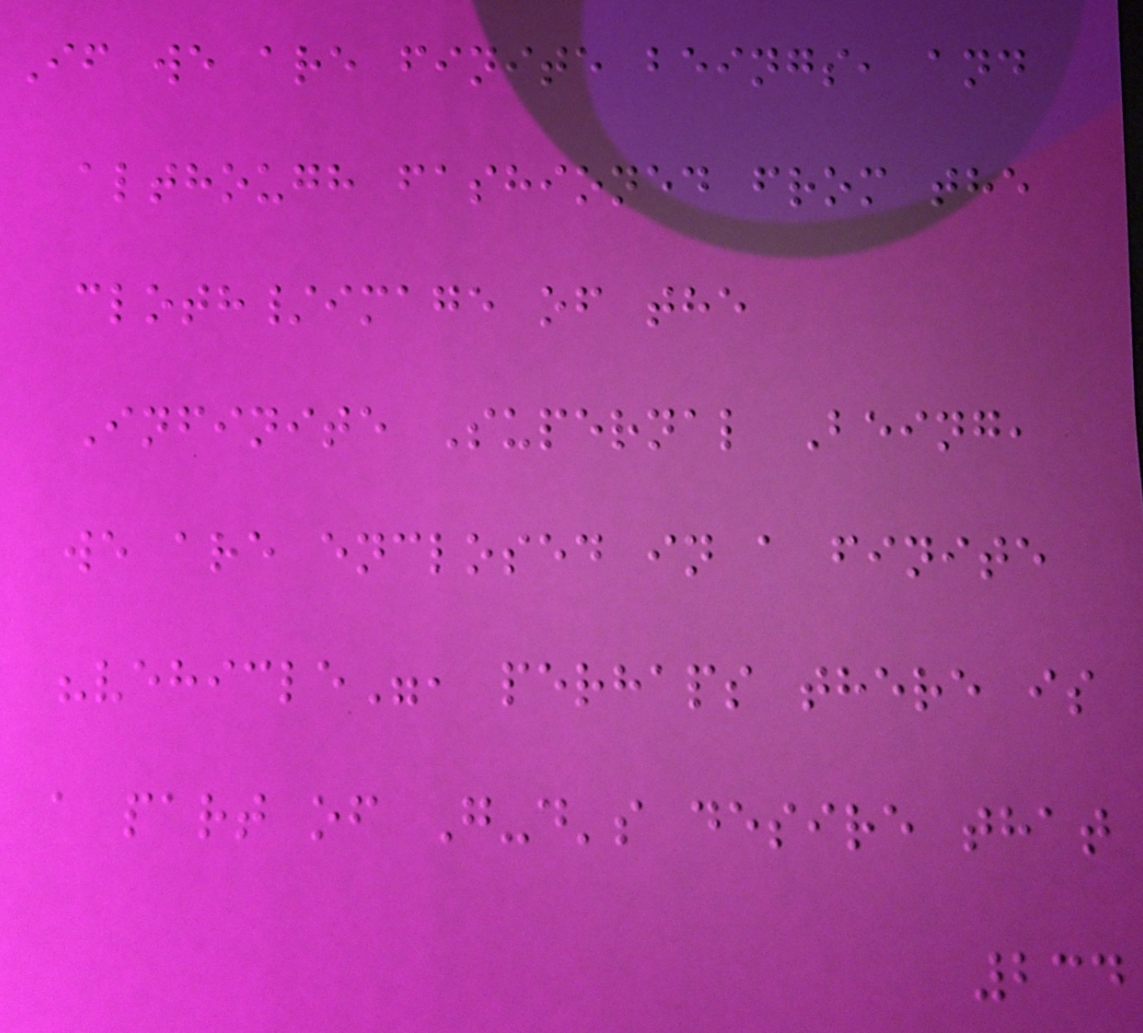If we are finite beings, and
although fashioned from the
cloth/image of the
Infinite Supernal Being,
we are enclosed in a finite
"vehicle", perhaps there is
a part of G-d's desire that
234
